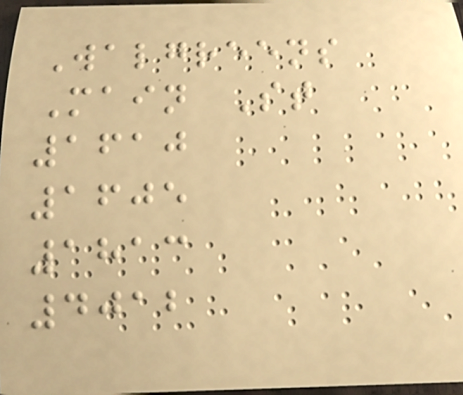Walgreens
Main St
1610
1605
1813
4012
